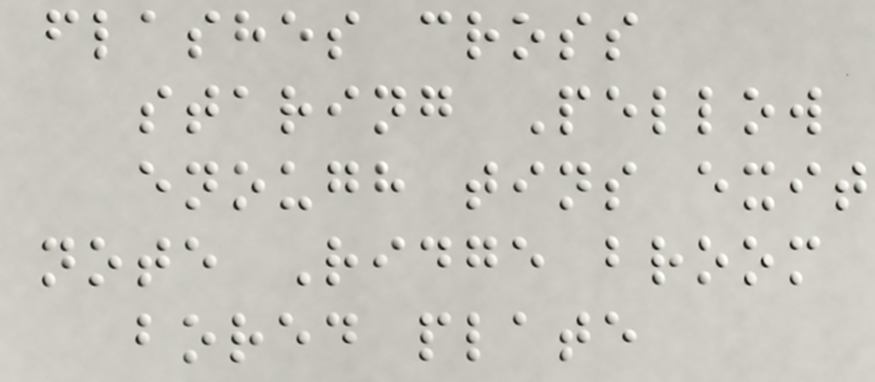flashes cross
staring Pellow
enough tins exit
note Ridge broom
bored plate
